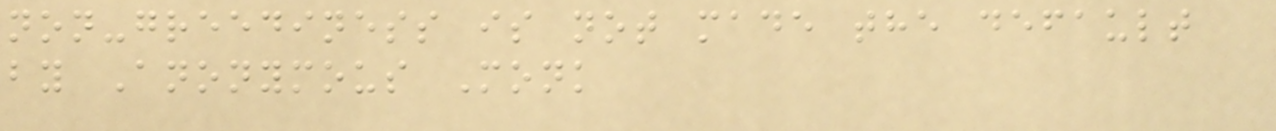non-greediness is not made the default
by Anonymous Monk
